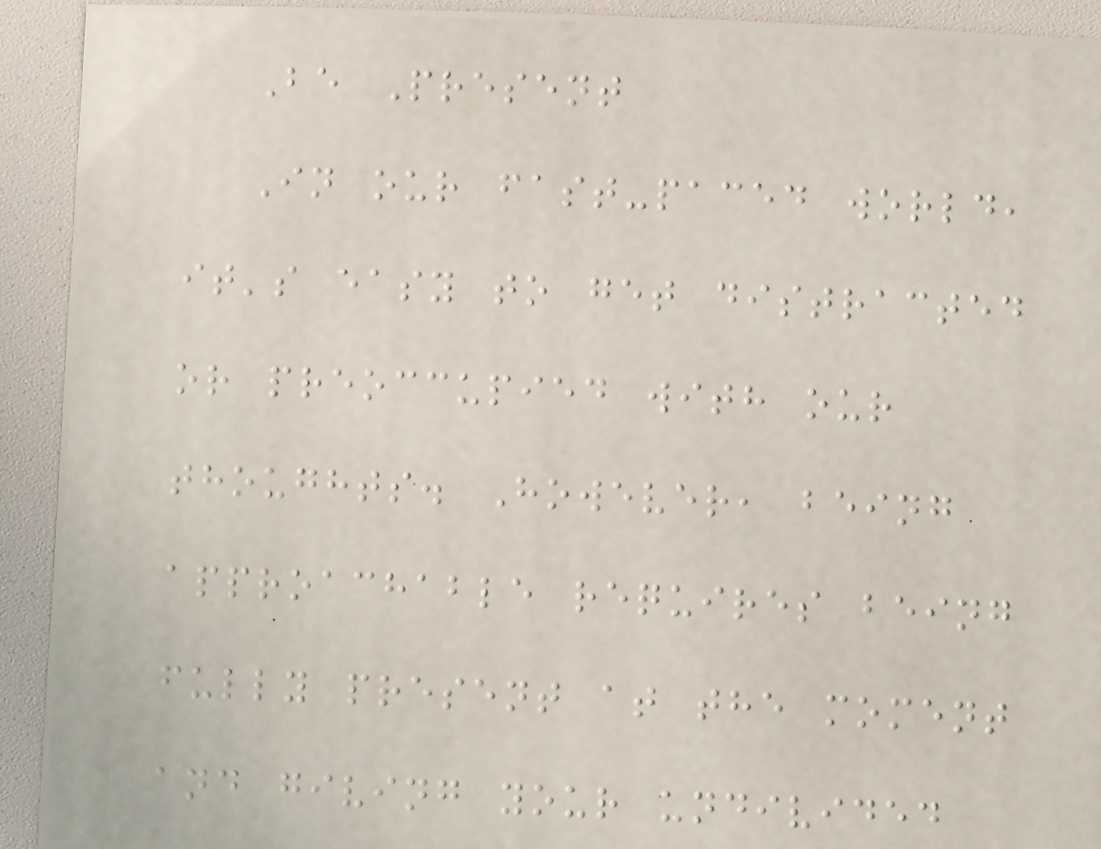Be Present
In our fast-paced world,
it's easy to get distracted
or preoccupied with our
thoughts. However, being
approachable requires being
fully present at the moment
and giving your undivided
